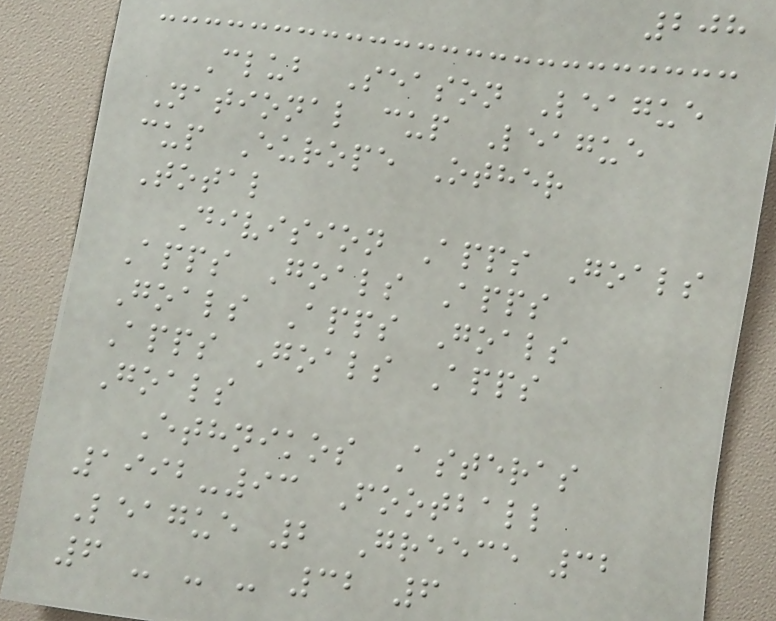208
Club Season League
National cup League
cup Europe Other
Total
Division Apps Goals
Apps Goals Apps
Goals Apps Goals
Apps Goals Apps
Goals
Ethnikos Asteras
1992-93 Football
League 2 Greece 32
6 - - - 32 6
